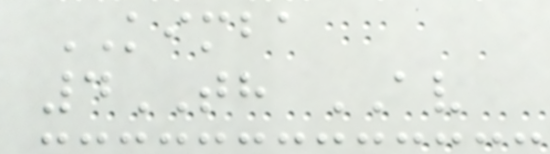KIMBA
4TH AV
